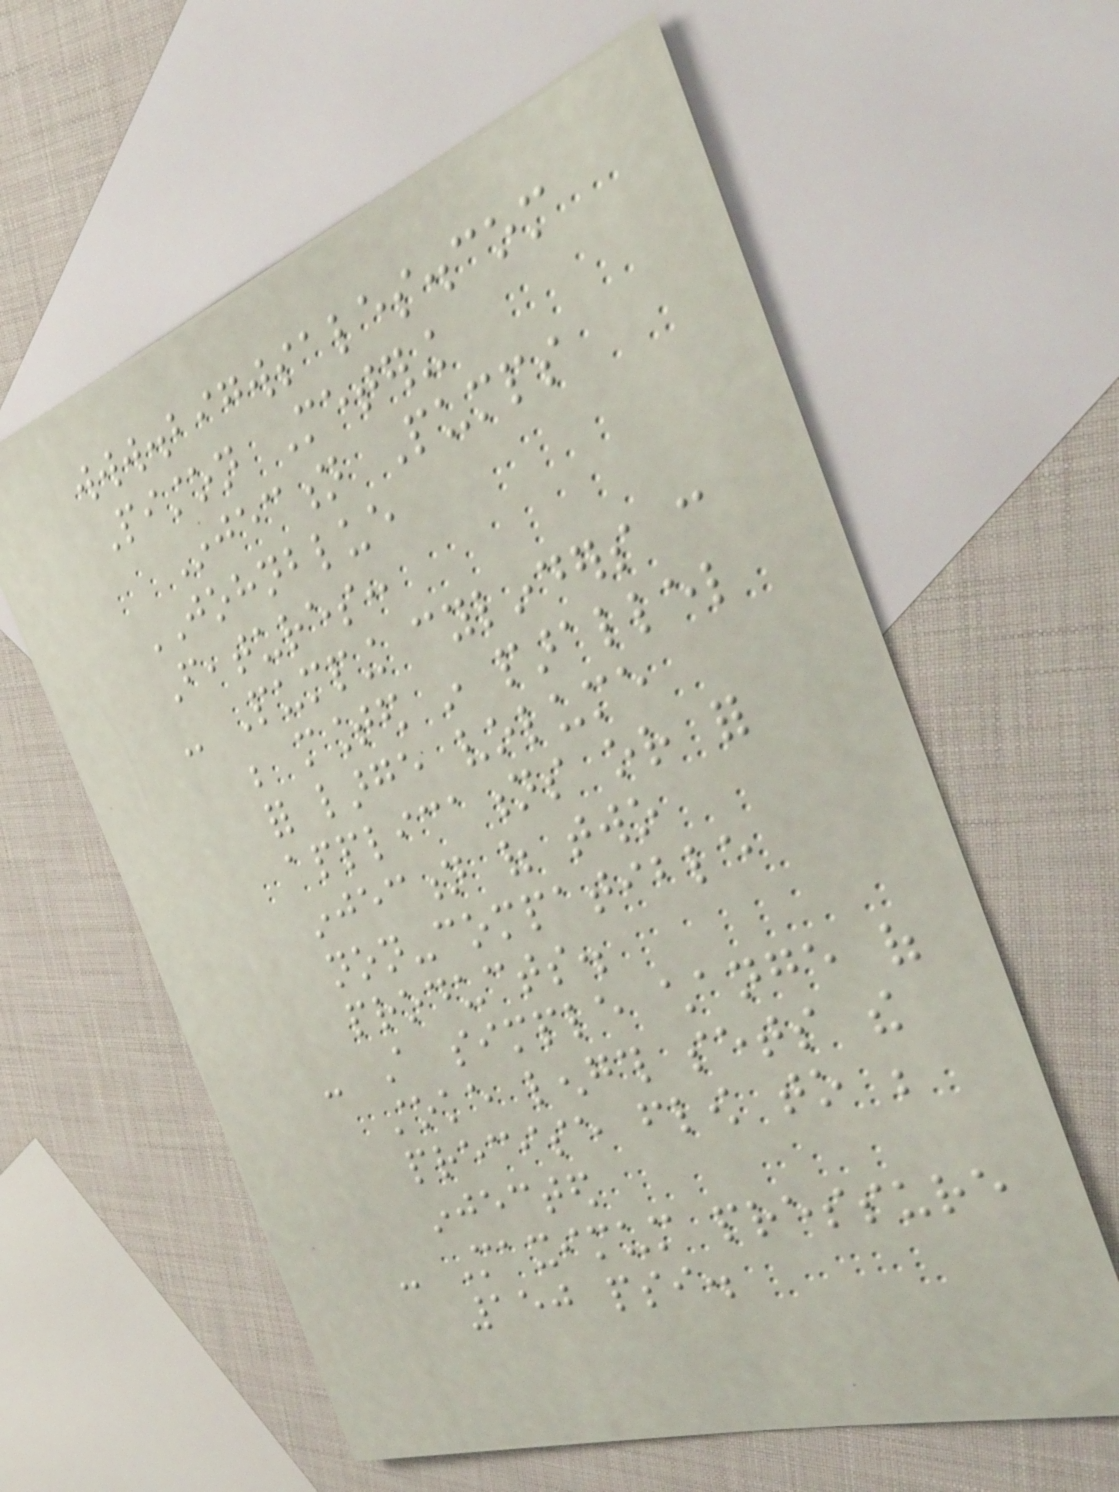www.bigwsales.com
Piston Metering
Injection Pumps
JOHNBLUE
Features:
- Pumping cylinders can
be mounted in parallel
for large volume
applications or for
injection of two
non-compatible
products.
- A simple change of
stoke length sets the
precise flow to be
injected
- Maximum pressure
150 psi.
